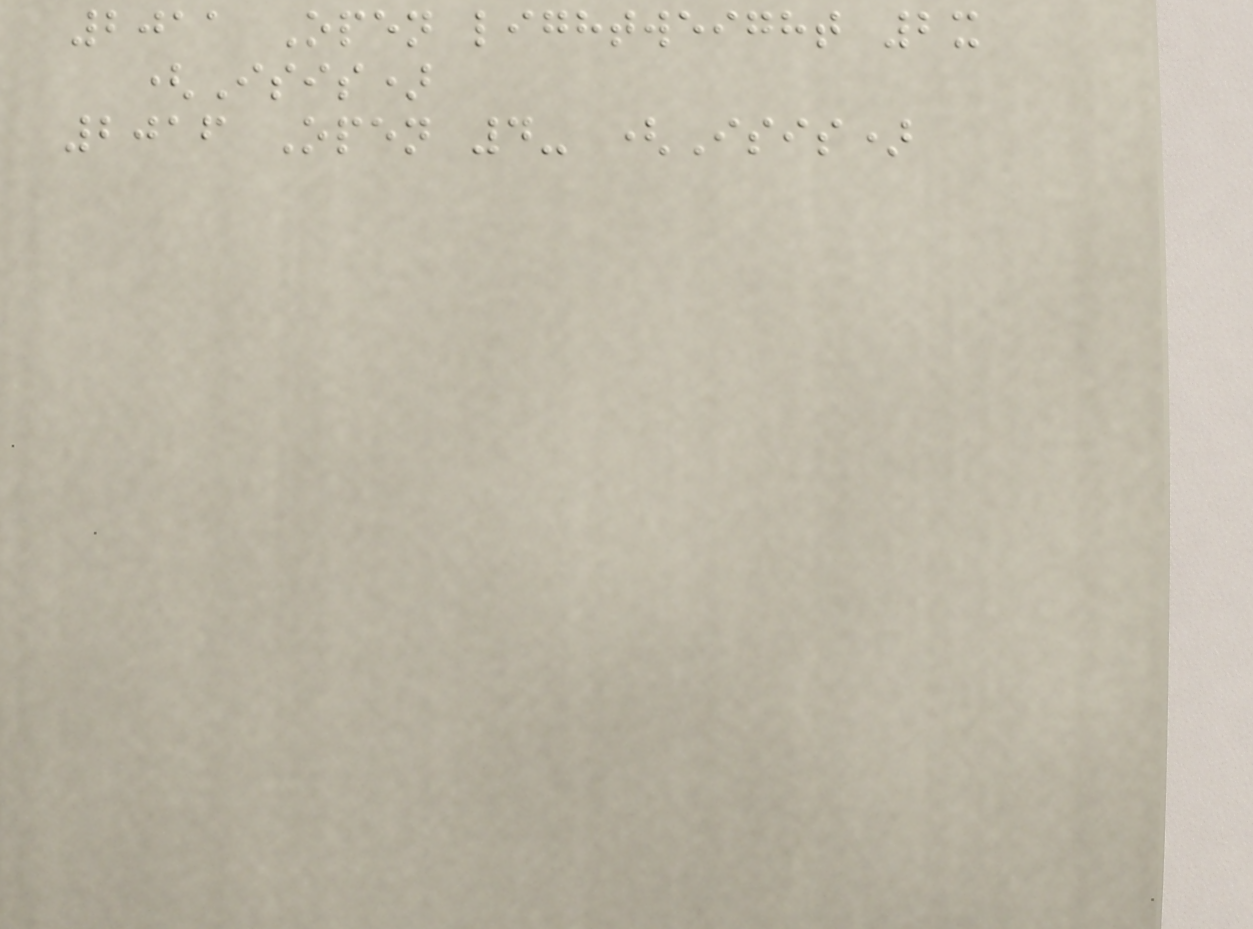2011 Open lightweight 2x
(Isis)
2016 Open 4- (Isis)
